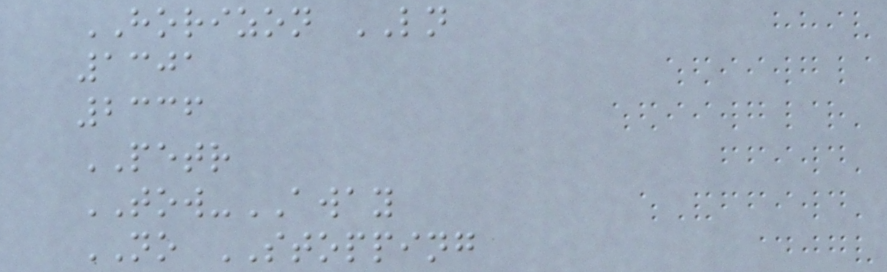HORIZON LN
1301
2336
PETR
TOW-AWAY
NO STOPPING
